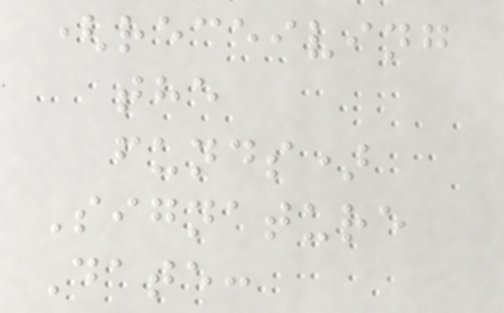(receiving
the
funds)
Signature
Date:
